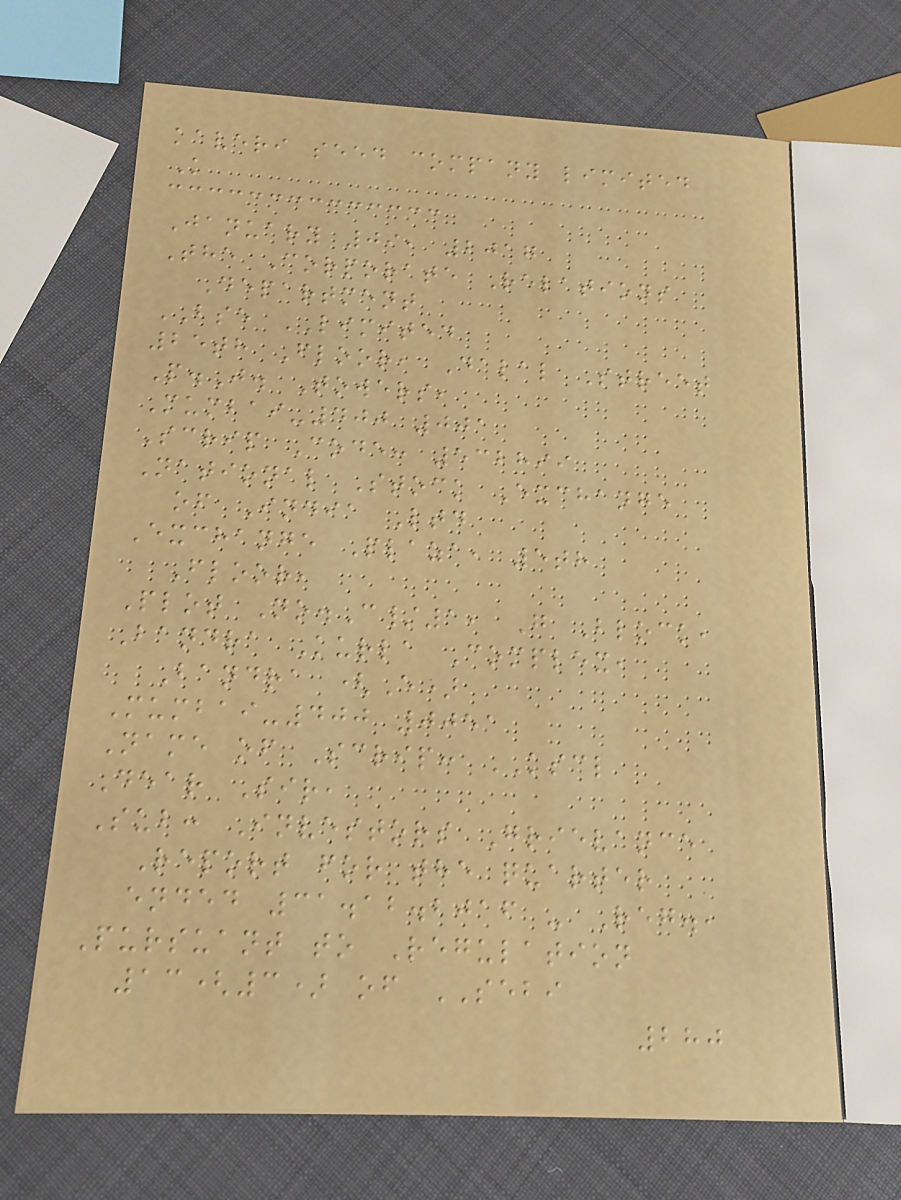kaveri seed company limited
K
January 09, 2017
The Corporate Relations
Department
BSE LIMITED
25th Floor, Dalal Street
P.J. Towers,
Mumbai-400 001
Scrip Code: 532899
National Stock Exchange
of India Ltd
Exchange Plaza, 5th
Floor,
Plot No.C/1, G Block,
Bandra Kurla Complex,
Bandra (E)
Mumbai-400 0051
Name of Scrip: KSCL
Dear Sir,
Sub: Investors Grievance
Report for the quarter
ended 31.12.2016 - Reg.,
Pursuant to Regulation
13(3) of SEBI
280
